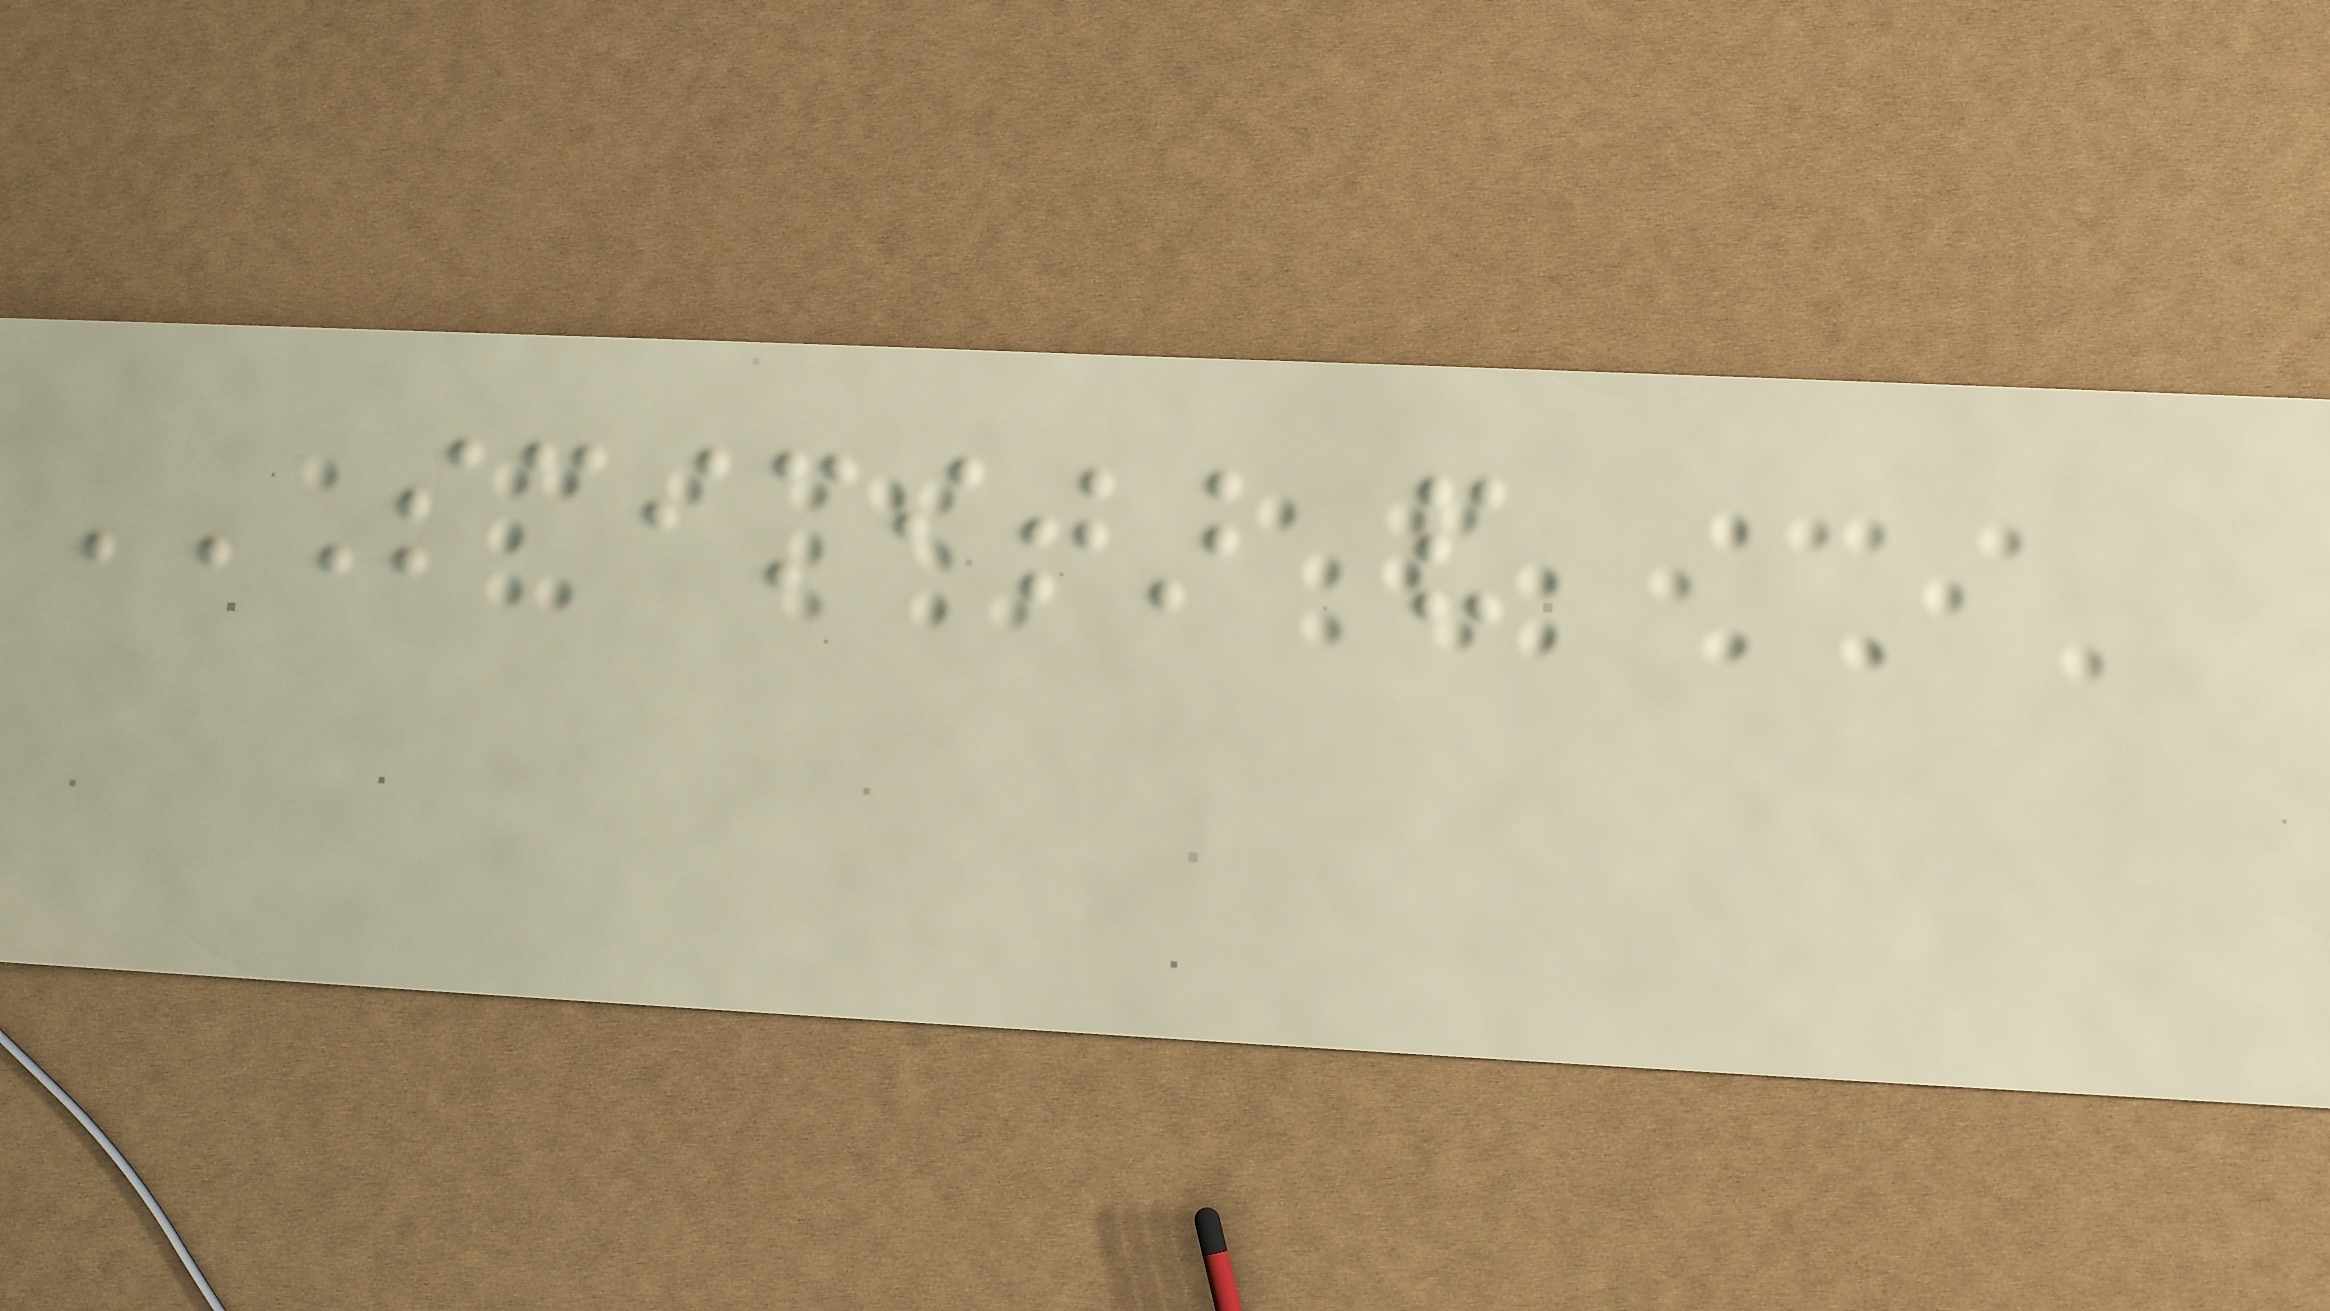SCIMITAR AND
